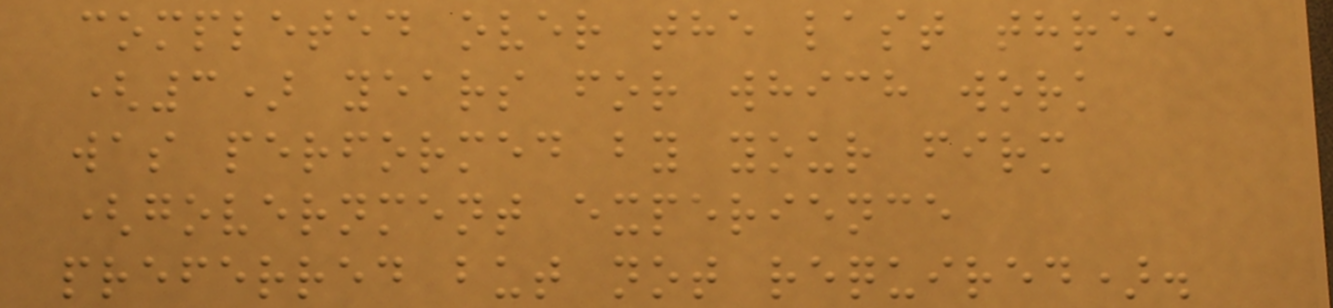completed over the last three
(3) years for which work
was performed by your firm
(government experience
preferred but not required).
